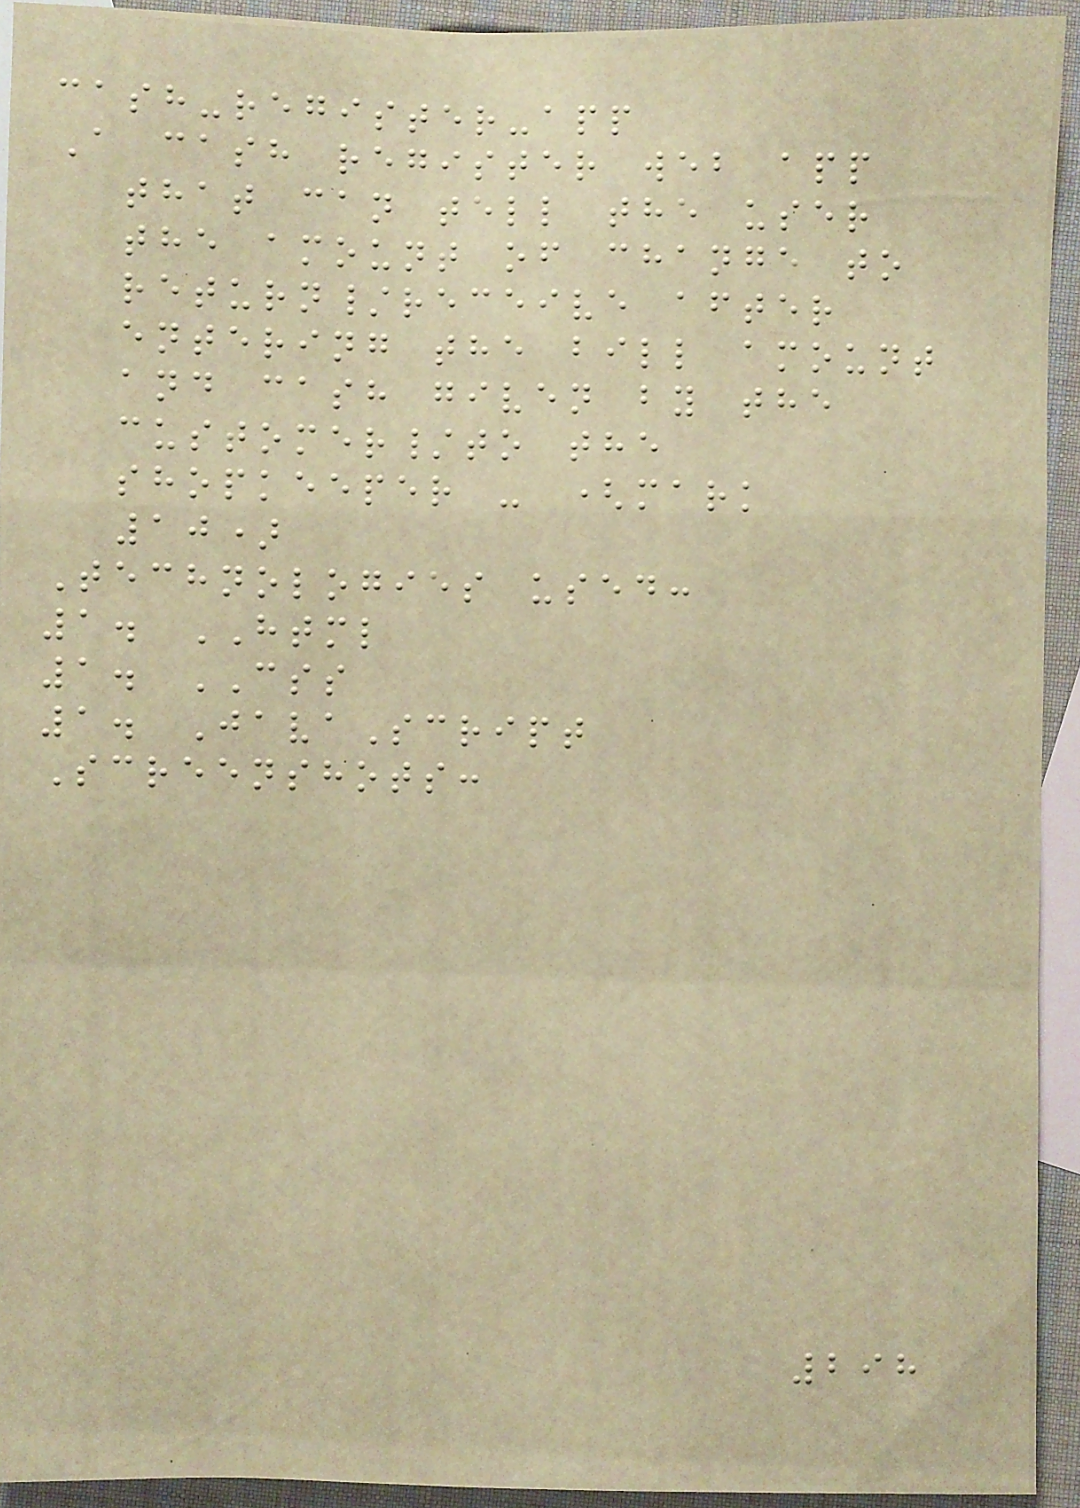cash-register-app
A cash register web app
that can tell the user
the amount of change to
return/receive after
entering the bill amount
and cash given by the
customer/to the
shopkeeper - (mark
10)
Technologies used:
1. HTML
1. CSS
1. JavaScript
Screenshots:
298
